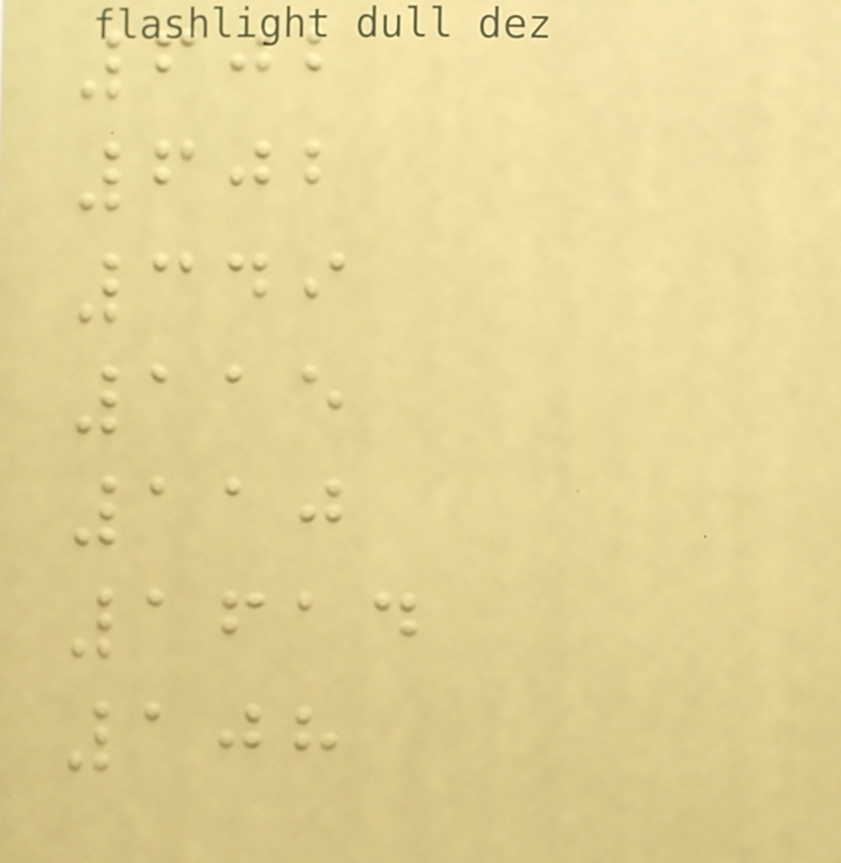602
602
349
115
110
1614
108
